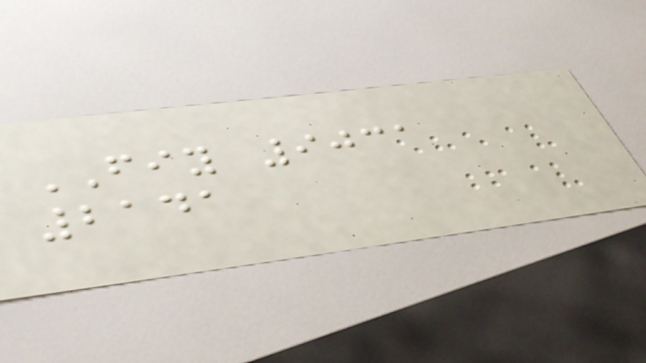FIY 9031
2141
